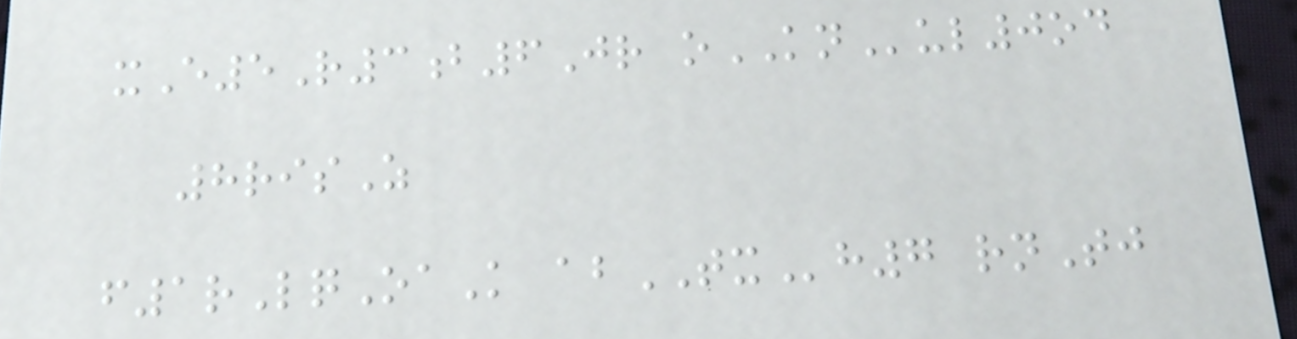xE5R3b6Jr oKNul0od
8risZ
f1rLqOaK abTXh7 rnTj
